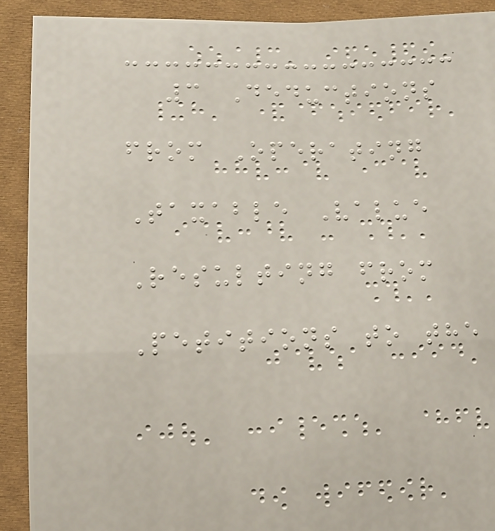3 Deductions
from Operating
Taxable Value
Resulting from
Petitions to the
